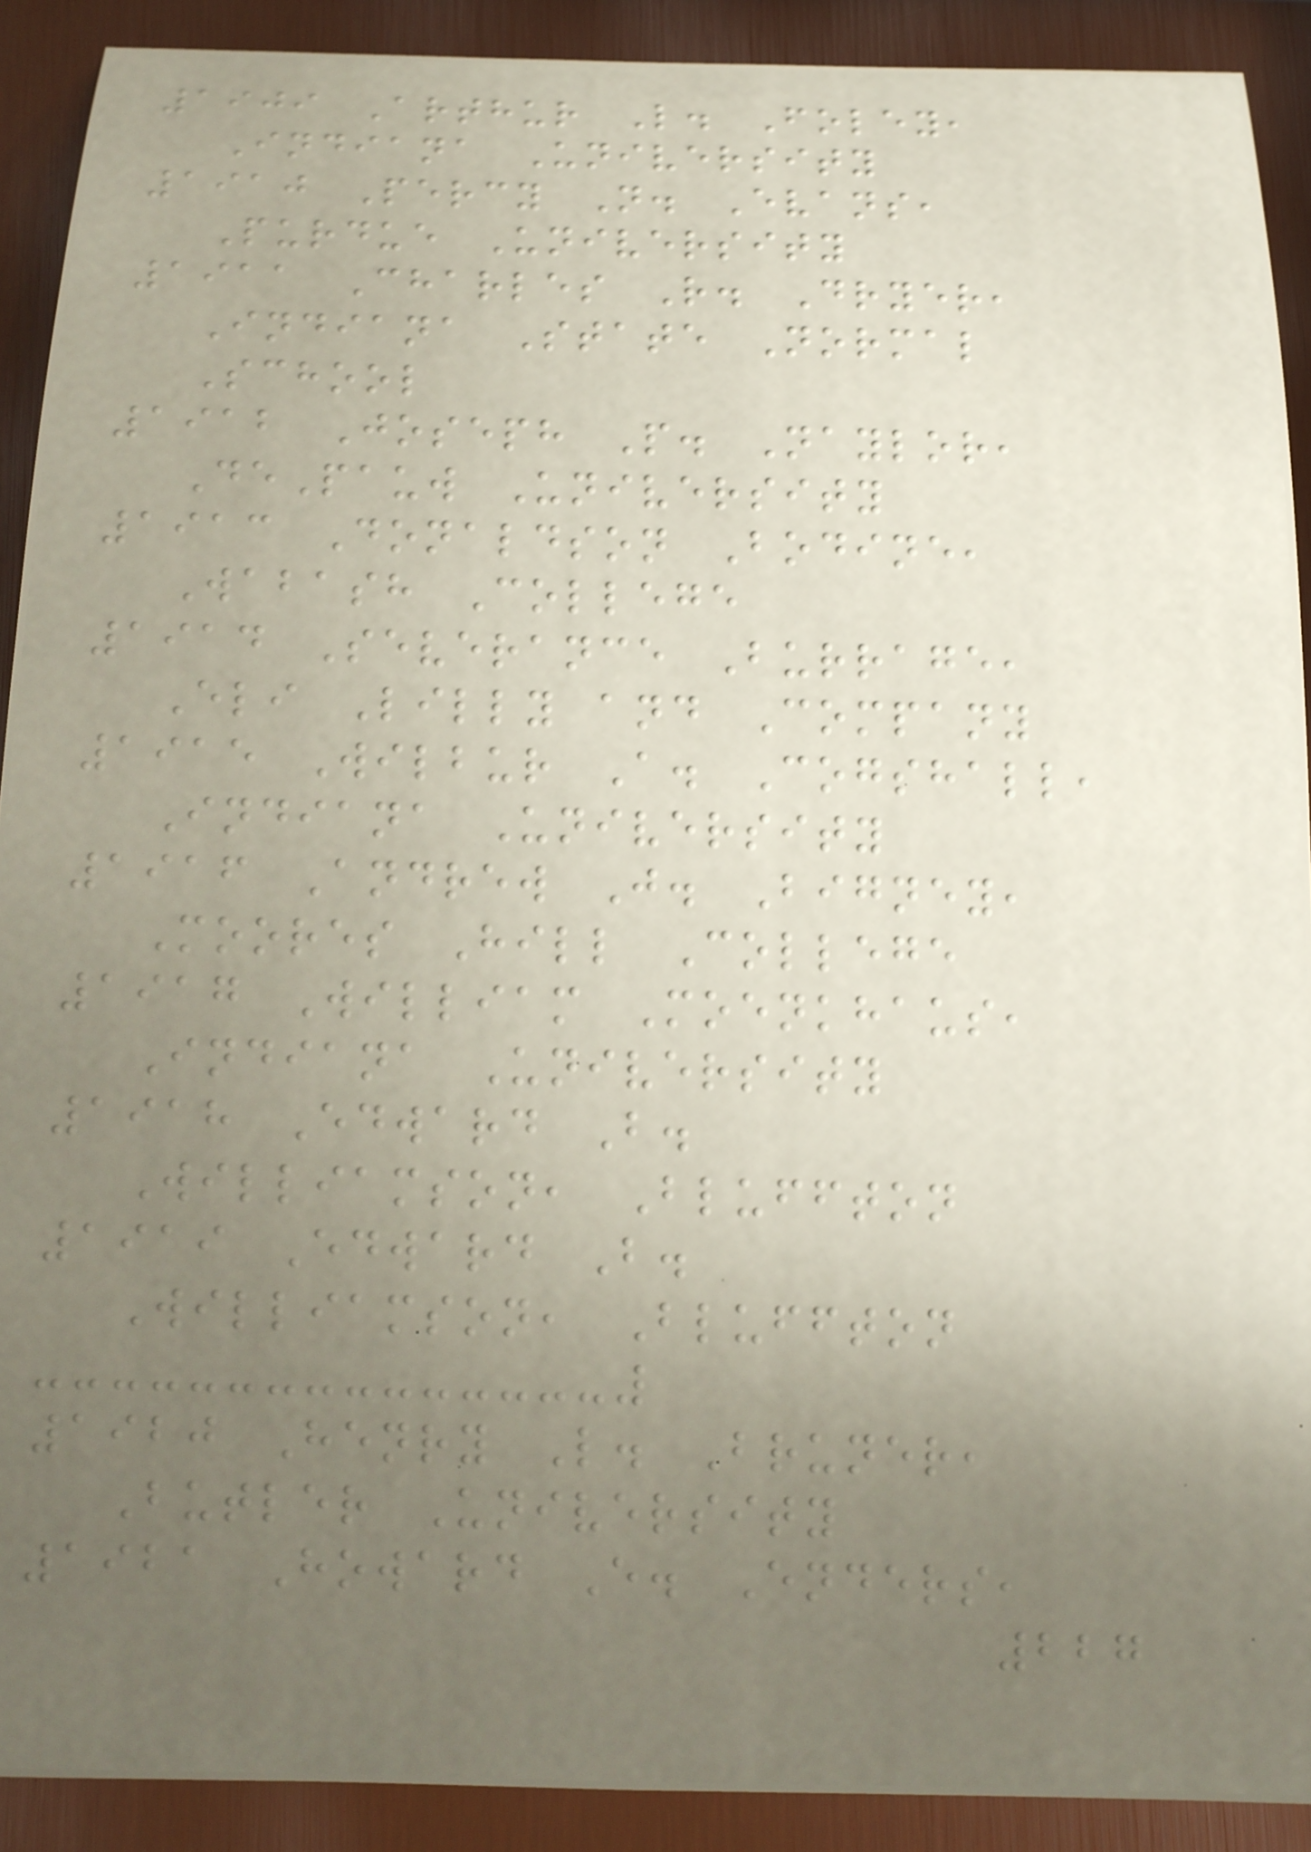1909 Arthur L. Foley,
Indiana University
1910 Percy N. Evans,
Purdue University
1911 Charles R. Dryer,
Indiana State Normal
School
1912 Joseph P. Naylor,
DePauw University
1913 Donaldson Bodine,
Wabash College
1914 Severance Burrage,
Eli Lilly and Company
1915 Wilbur A. Cogshall,
Indiana University
1916 Andrew J. Bigney,
Moores Hill College
1917 William Moenkhaus,
Indiana University
1918 Edward B.
Williamson, Bluffton
1919 Edward B.
Williamson, Bluffton
1920 Henry L. Bruner,
Butler University
1921 Howard E. Enders,
227
